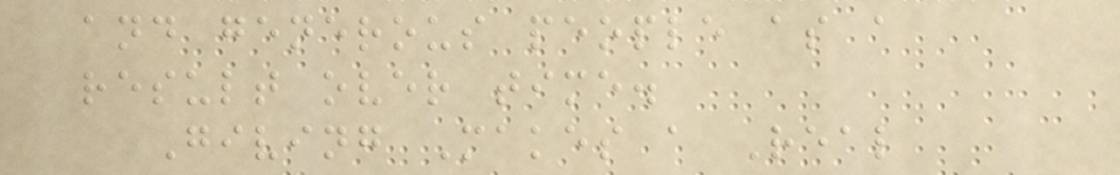and generous people as a
result over time.
Giving Makes a Real
